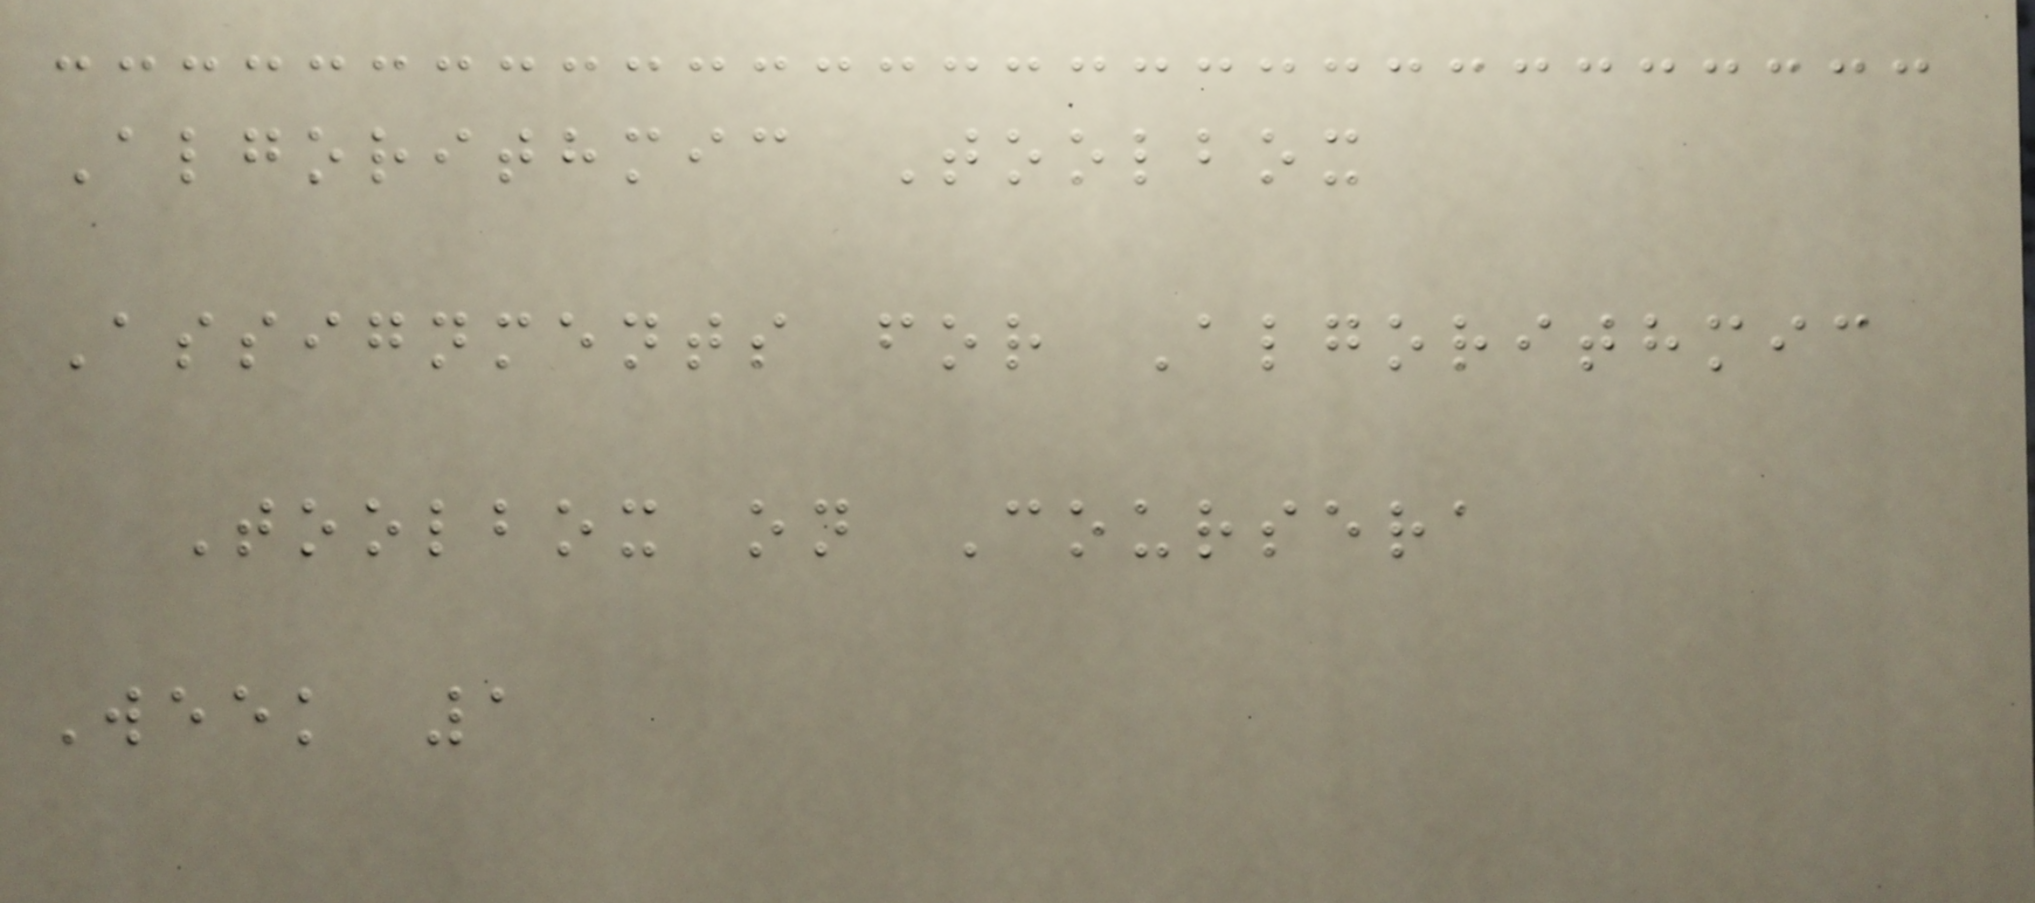Algorithmic Toolbox
Assignments for Algorithmic
Toolbox on Coursera
Week 1
